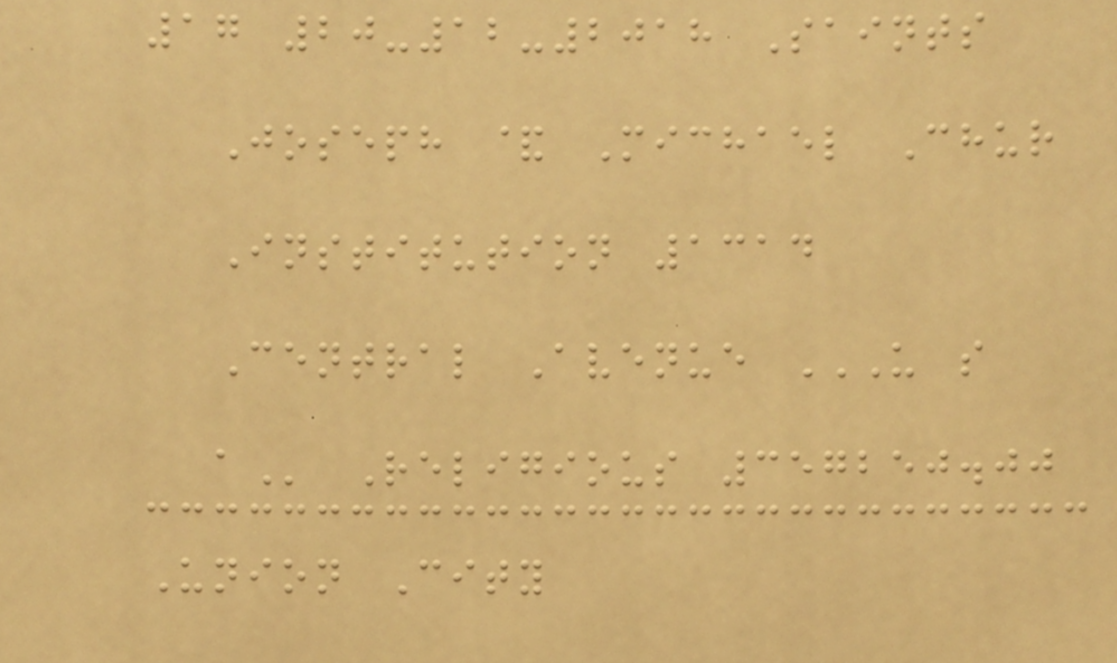17 20-12-2018 Saints
Joseph & Michael Chur
Institution 1314
Central Avenue U S
A Religious 357250.00
Union City
